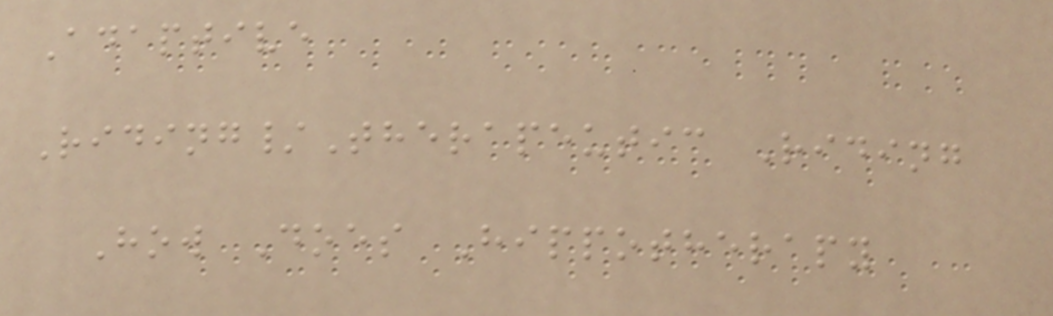Adaptive
Riding/Therapeutic Riding
How Does Hippotherapy
